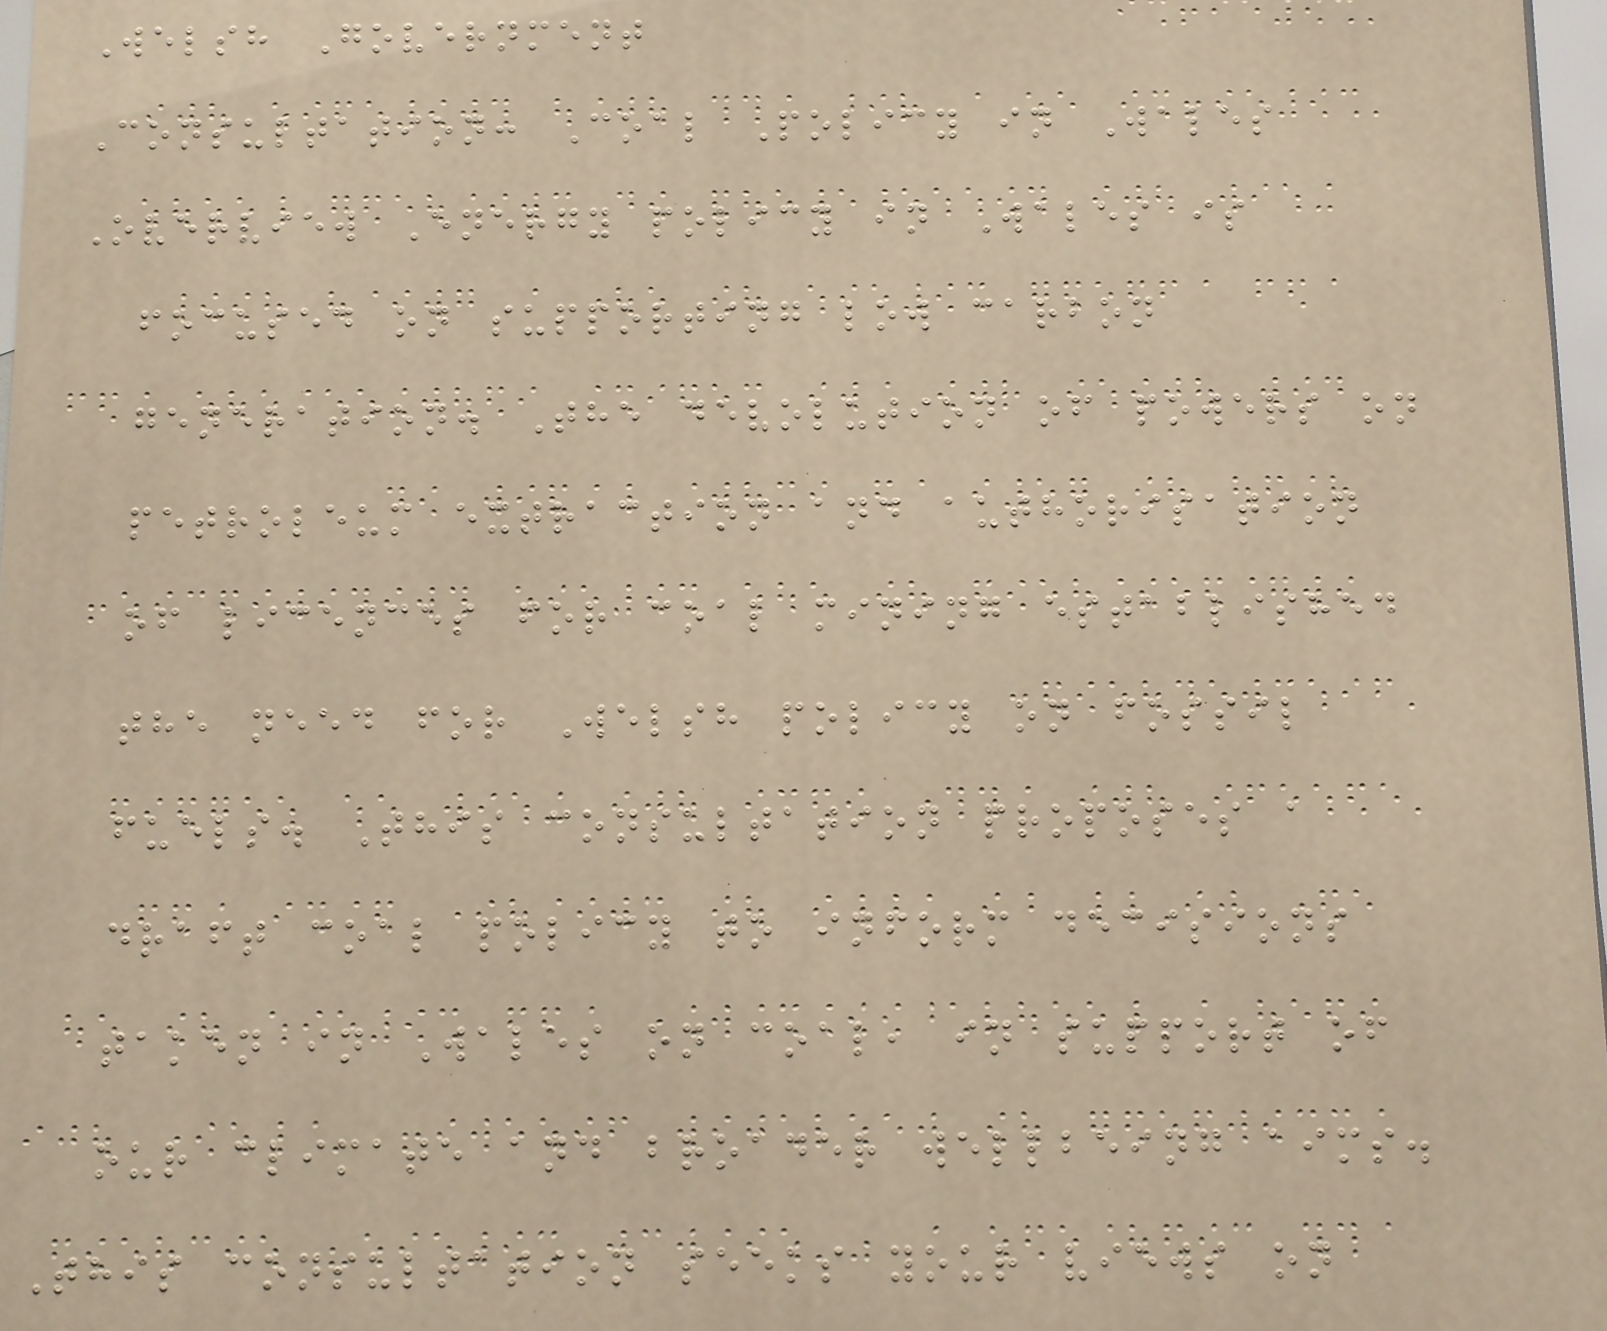Welsh Government
Consultation: Coal Policy in Wales
Overview Energy policy in Wales is
focused on supporting low carbon
generation. The devolution of powers on
petroleum extraction and authorisation
of licences for coal mining established
the need for Welsh policy on fossil
fuels. This consultation proposes a
draft coal policy to inform decisions
taken in Wales on coal, in support of
our climate and broader wellbeing aims.
This consultation seeks your views on
